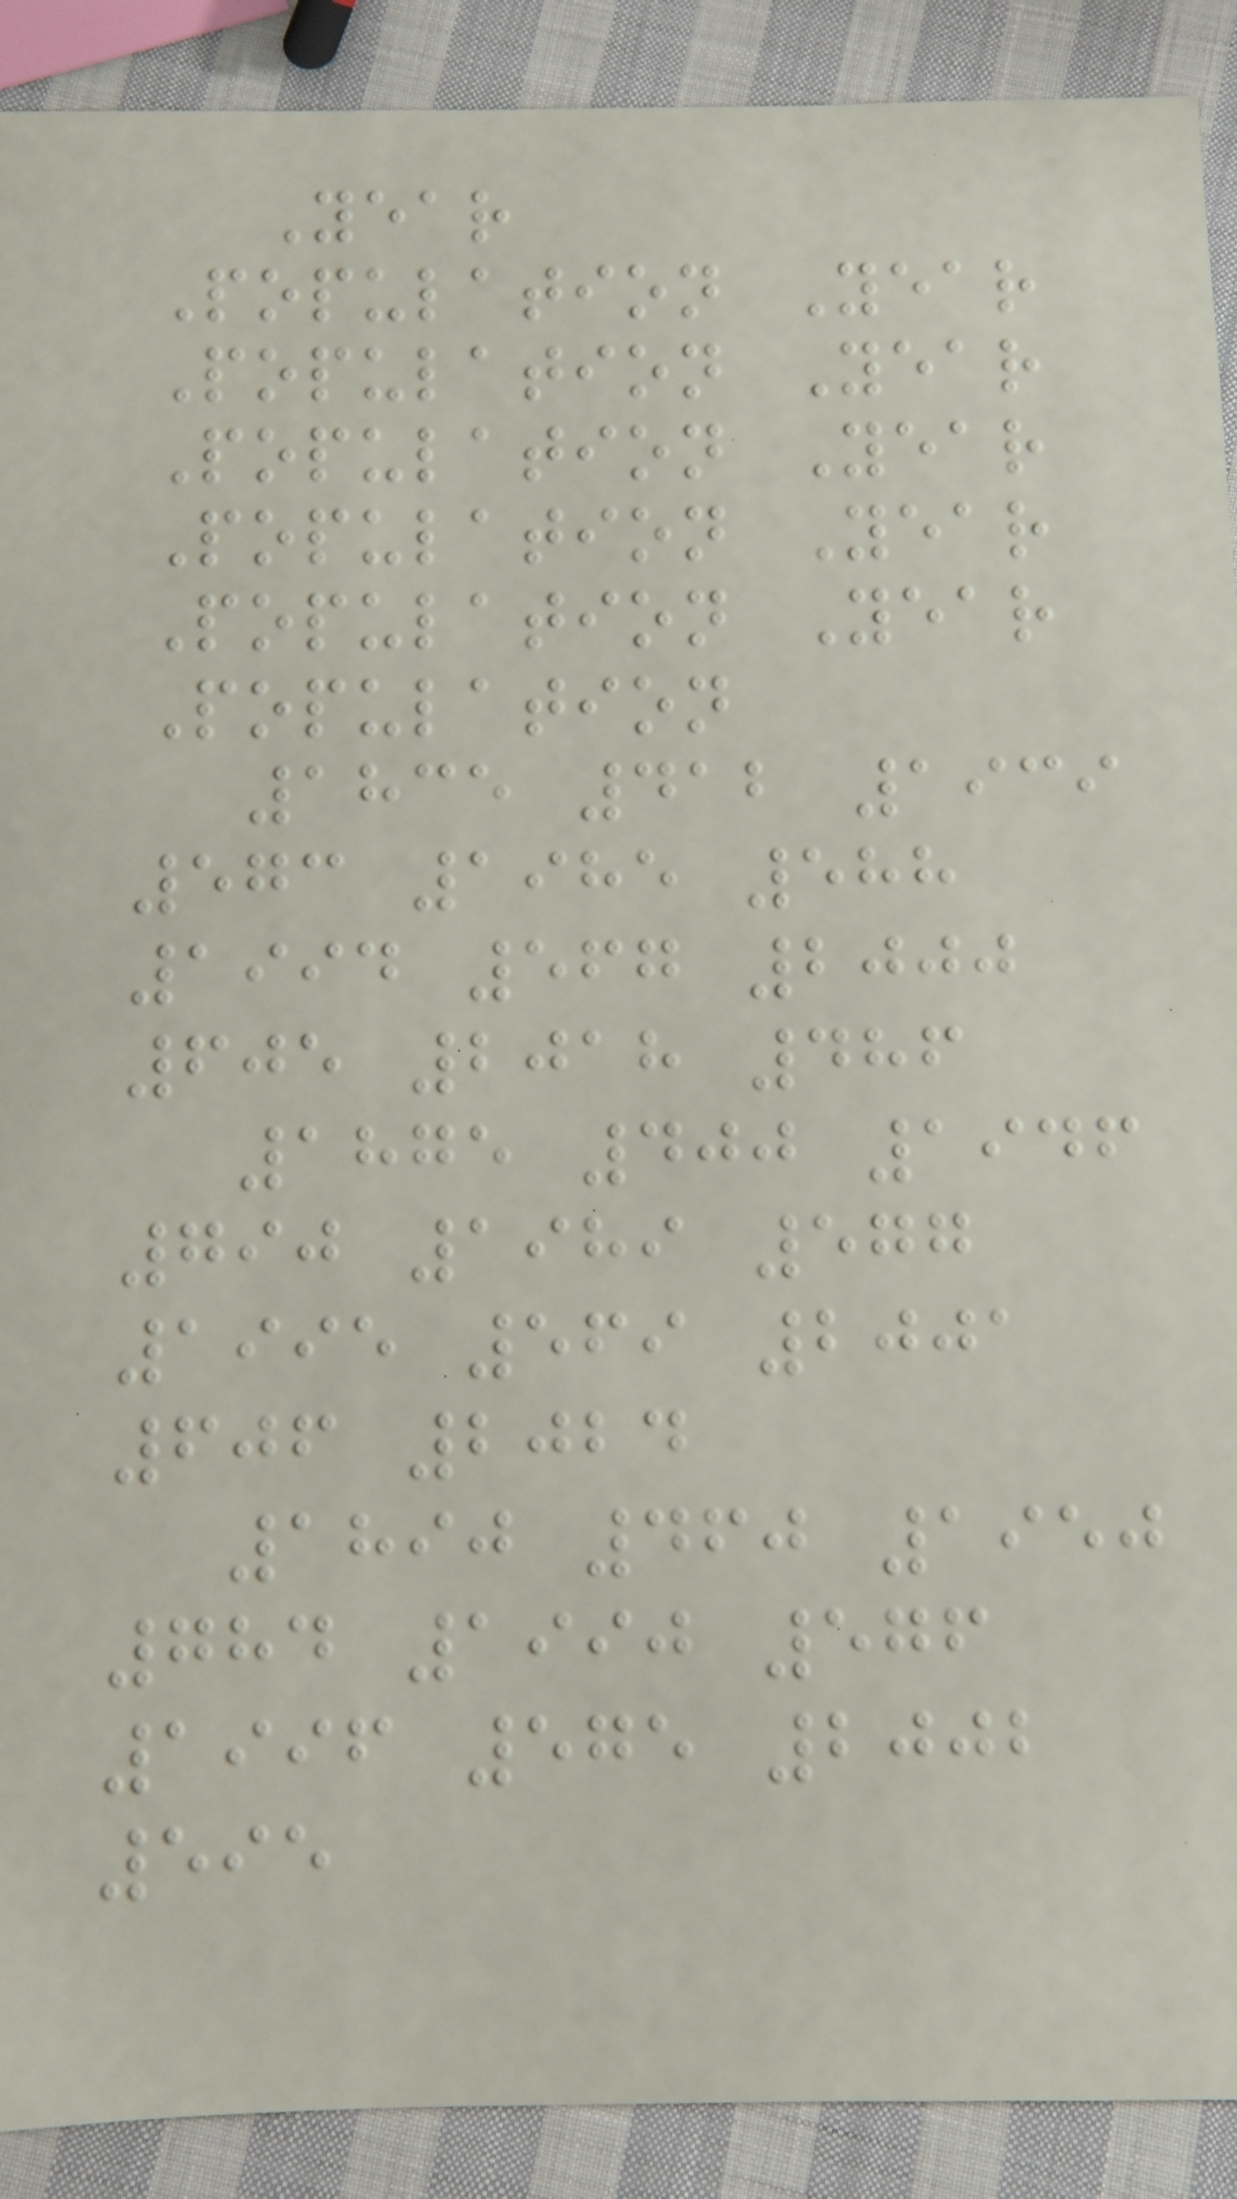Year
Population Year
Population Year
Population Year
Population Year
Population Year
Population
1835 412 1939
573 1985 588
1994 567 2000
605 2018 486
1875 400 1946
790 1989 577
1995 569 2001
606 2024
1890 460 1950
784 1990 576
1996 575 2002
595
